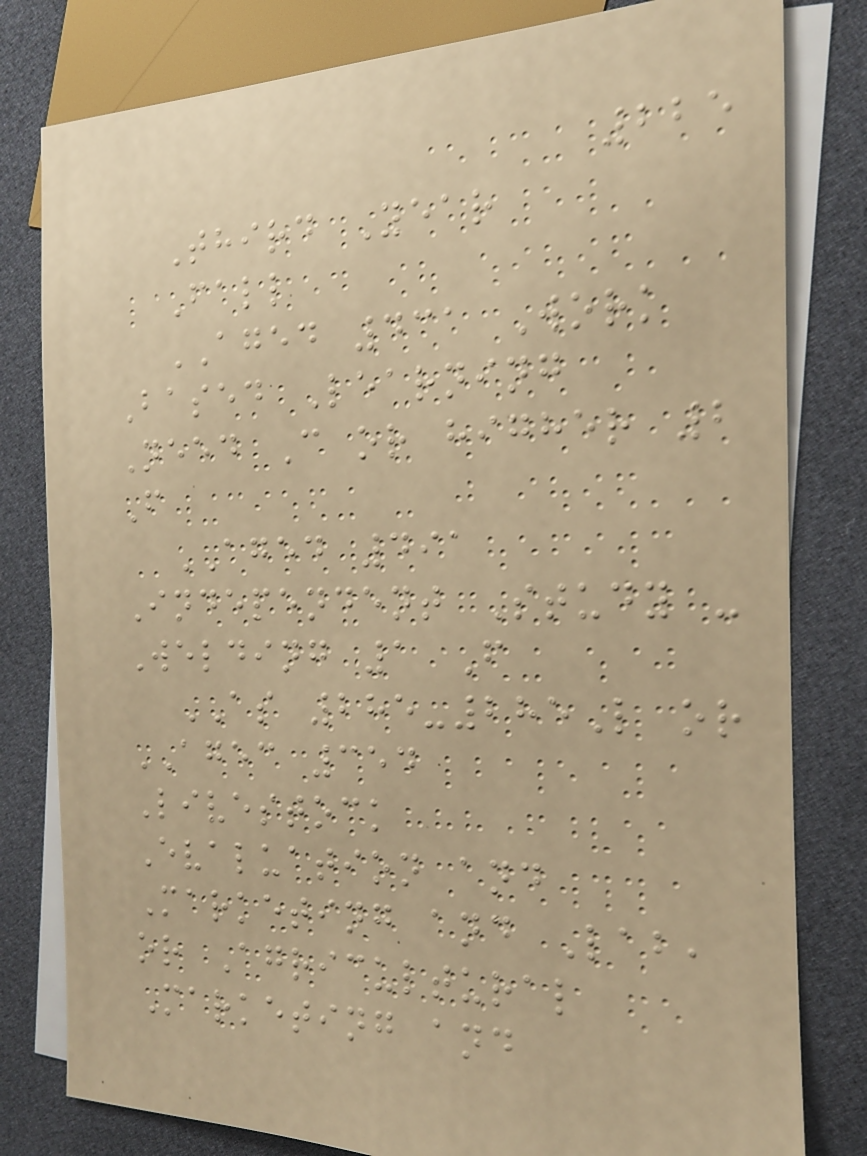225
Third Year
Fall
AGED 431 Work
Based Learning
Need C or higher 2
F
AGED 491
Independent Study -
Welding 1 F
AS 285-285L or
AGEC 354
Livestock
Evaluation and
Marketing and Lab,
or Agricultural
Marketing and
